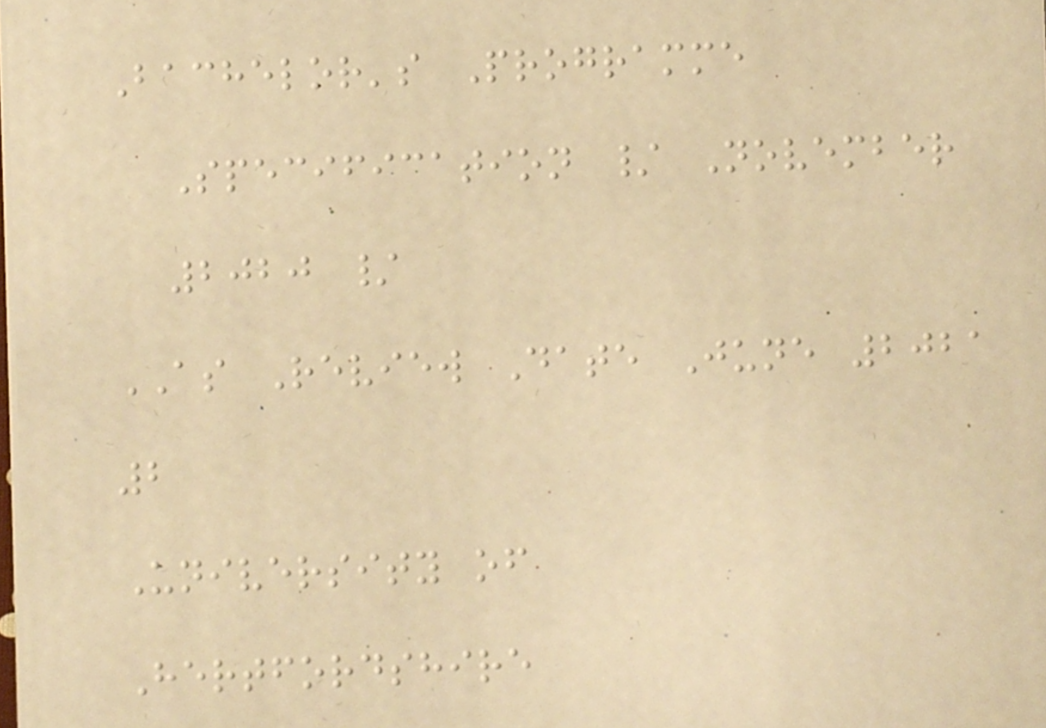Bachelor's Programme
Specification / November
2020 /
AS Review Date June 2021
2
University of
Hertfordshire
